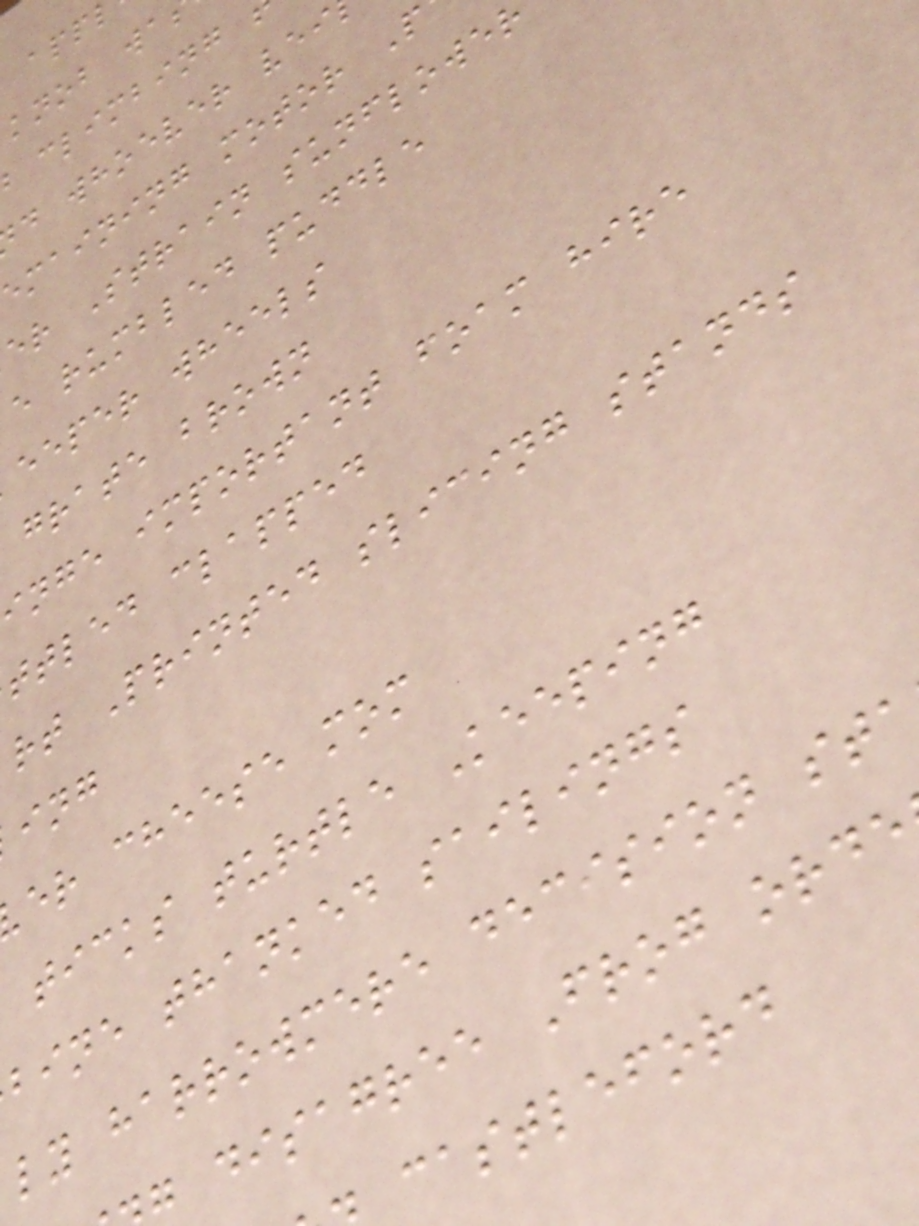knob wa
climbing
d whoever vei
emaining motor P
er Strain sunflower
e rumbled puddle
eeper wheels
grate brown
inge important foam hire
ttled clapped
rt Printed slicing stands
er cheese mom
ticks turtle Keeping
bine thanked sailings
ly harrowmere decision sta
disagree Frog orde
castleford
